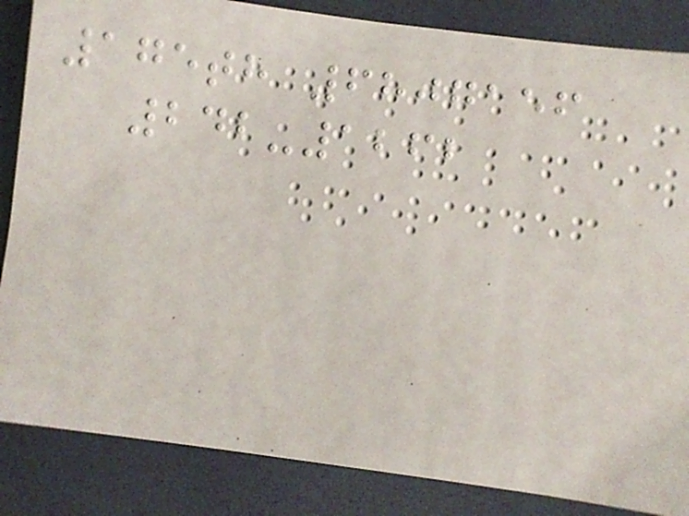175th 6807156
242-1262
